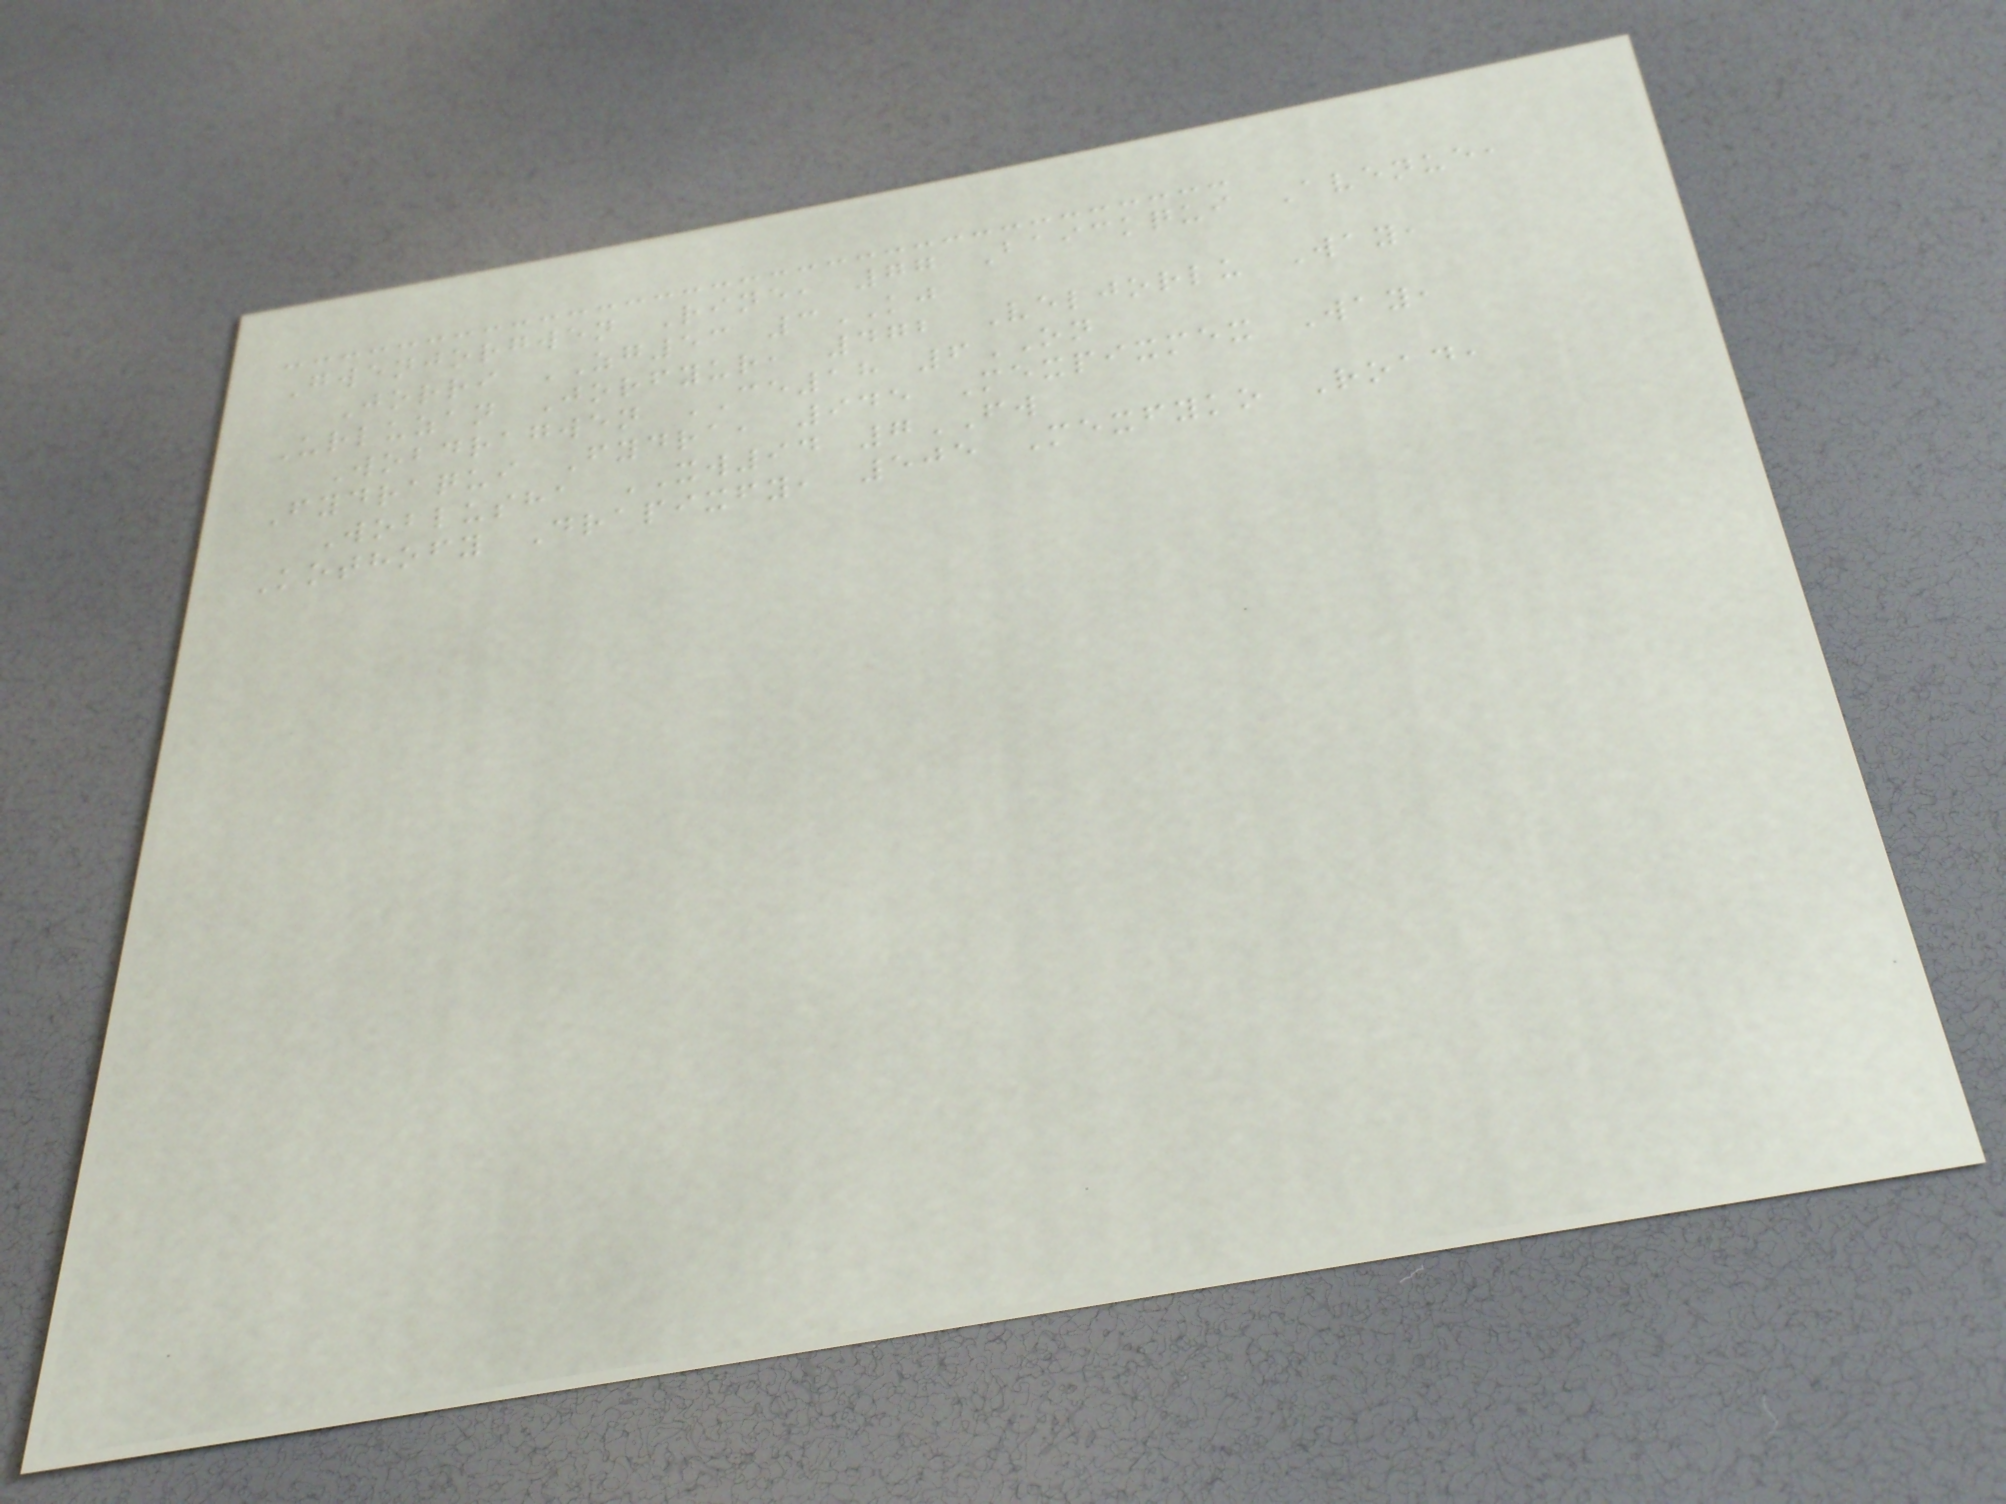Gwenjorgwen Rine, 77 Baickqui Avenue,
Jorri ZG53 3KJ
Urluzan Jorfyur, 472 Veljorlu Way,
Wobdragwen CE18 6ON
Fydraqui Fydra, 945 Mexpixmex Way,
Woblusha XW94 7FW
Kothofy Drapixfy, 505 Mexfyko Road,
